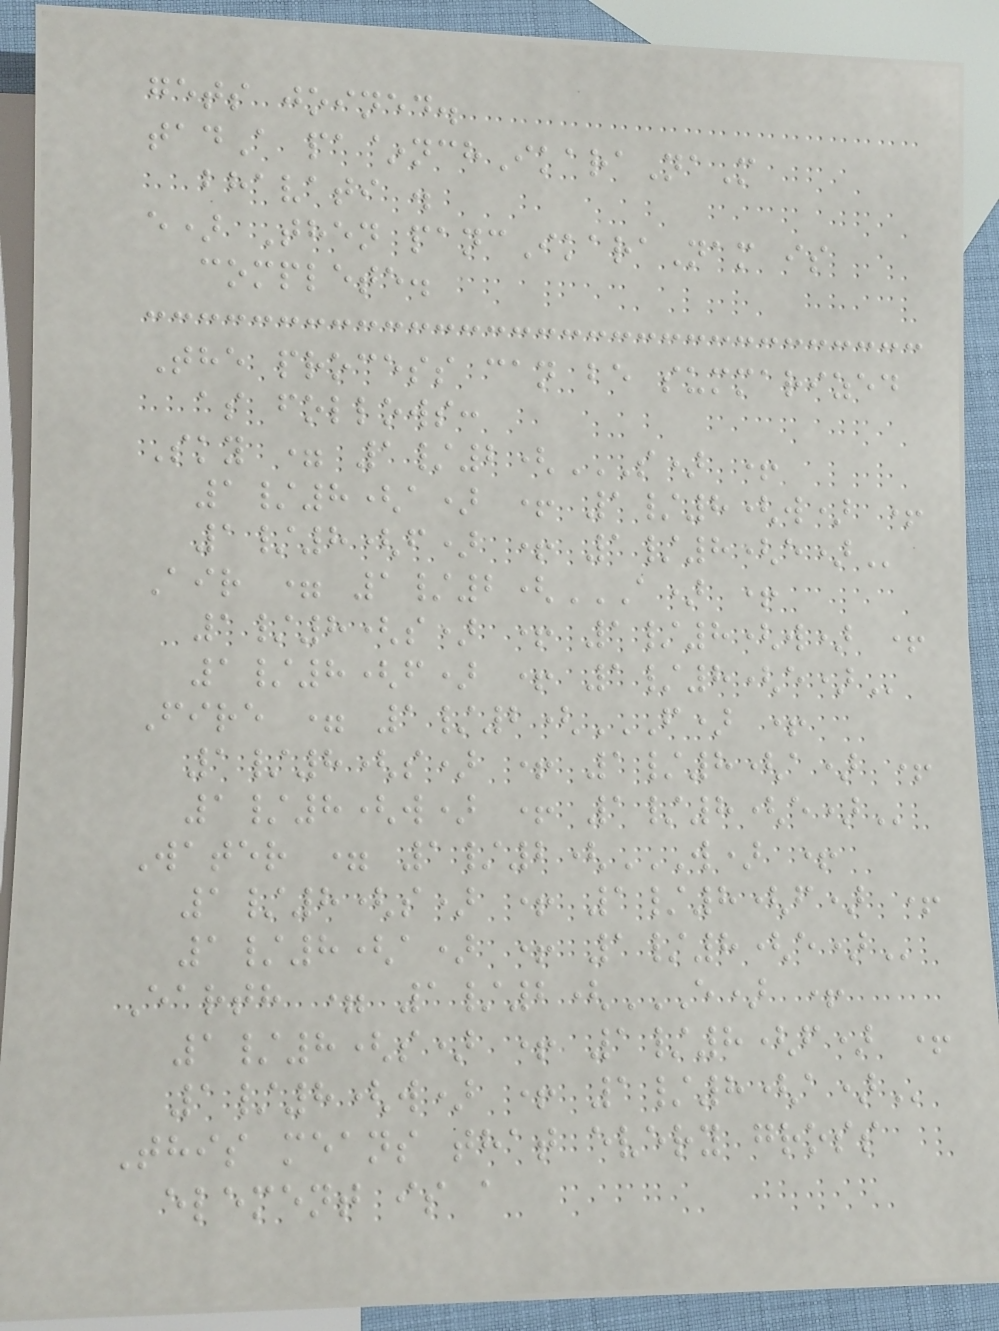gets joined.
tadA pa~nchIkaraNaM
bhavati .
e) Then pancIkaraNam is
complete.
The process can be summarized
as follows:
Sky = 1/2(S) +
1/8(A) + 1/8(W) +
1/8(F) + 1/8(E)
Air = 1/2(A) +
1/8(S) + 1/8(W) +
1/8(F) + 1/8(E)
Fire = 1/2(F) +
1/8(S) + 1/8(A) +
1/8(W) + 1/8(E)
Water = 1/2(W) +
1/8(S) + 1/8(F) +
1/8(A) + 1/8(E)
Earth = 1/2(E) +
1/8(S) + 1/8(F) +
1/8(W) + 1/8(A)
This means that every gross
element is a
